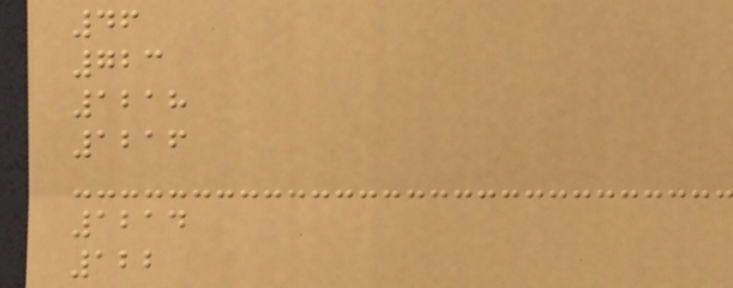46
723
1218
1216
1214
122
